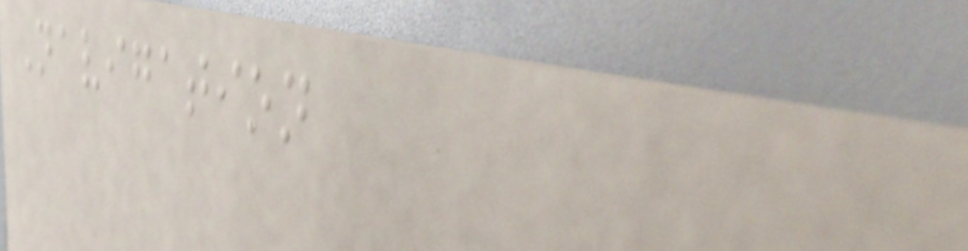Navigation
